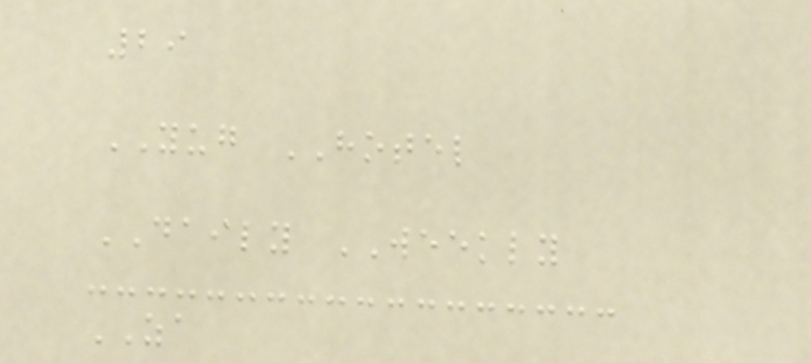29
YUG HOTEL
DAILY WEEKLY
ZA
